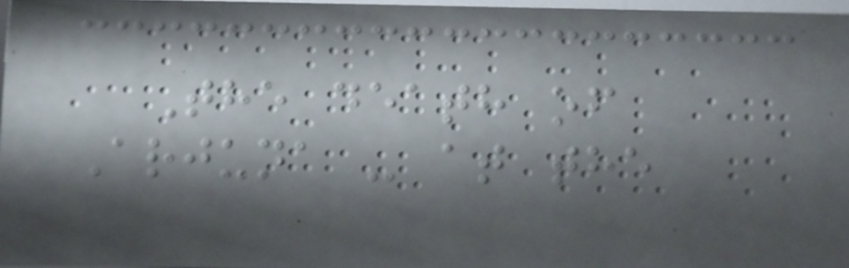The death of
Arjuna - at the
